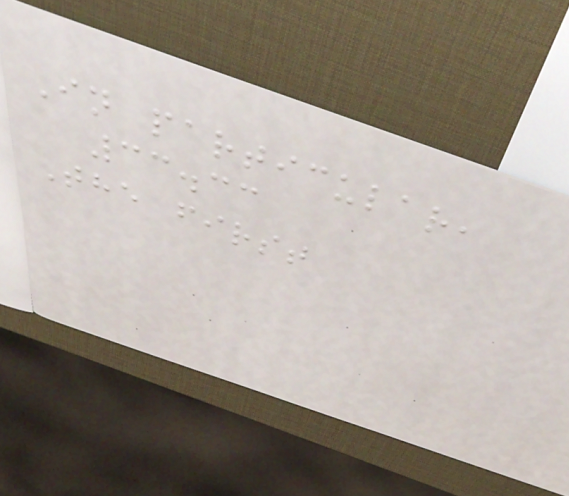In particular,
33.33
The first
